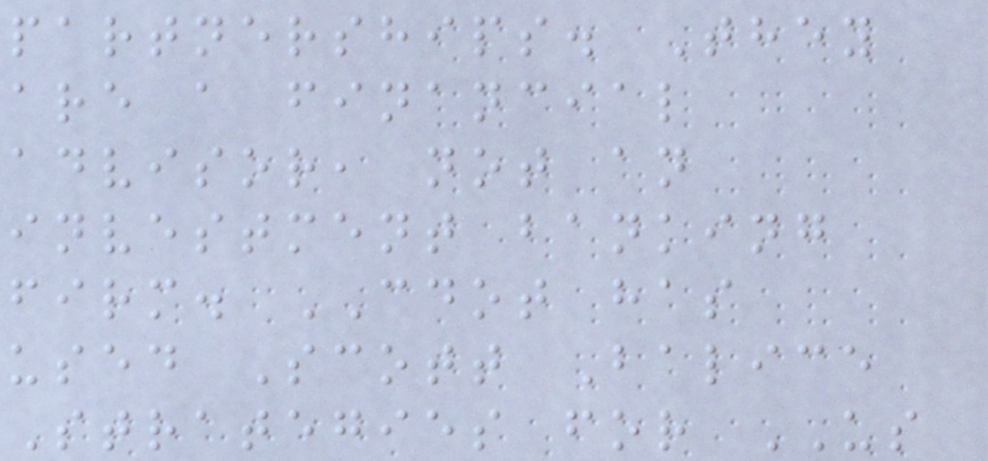partnerships. They
are a financial
advisor, not an
investment banking
firm. CDOT has
used Scott Balice
Strategies for US
